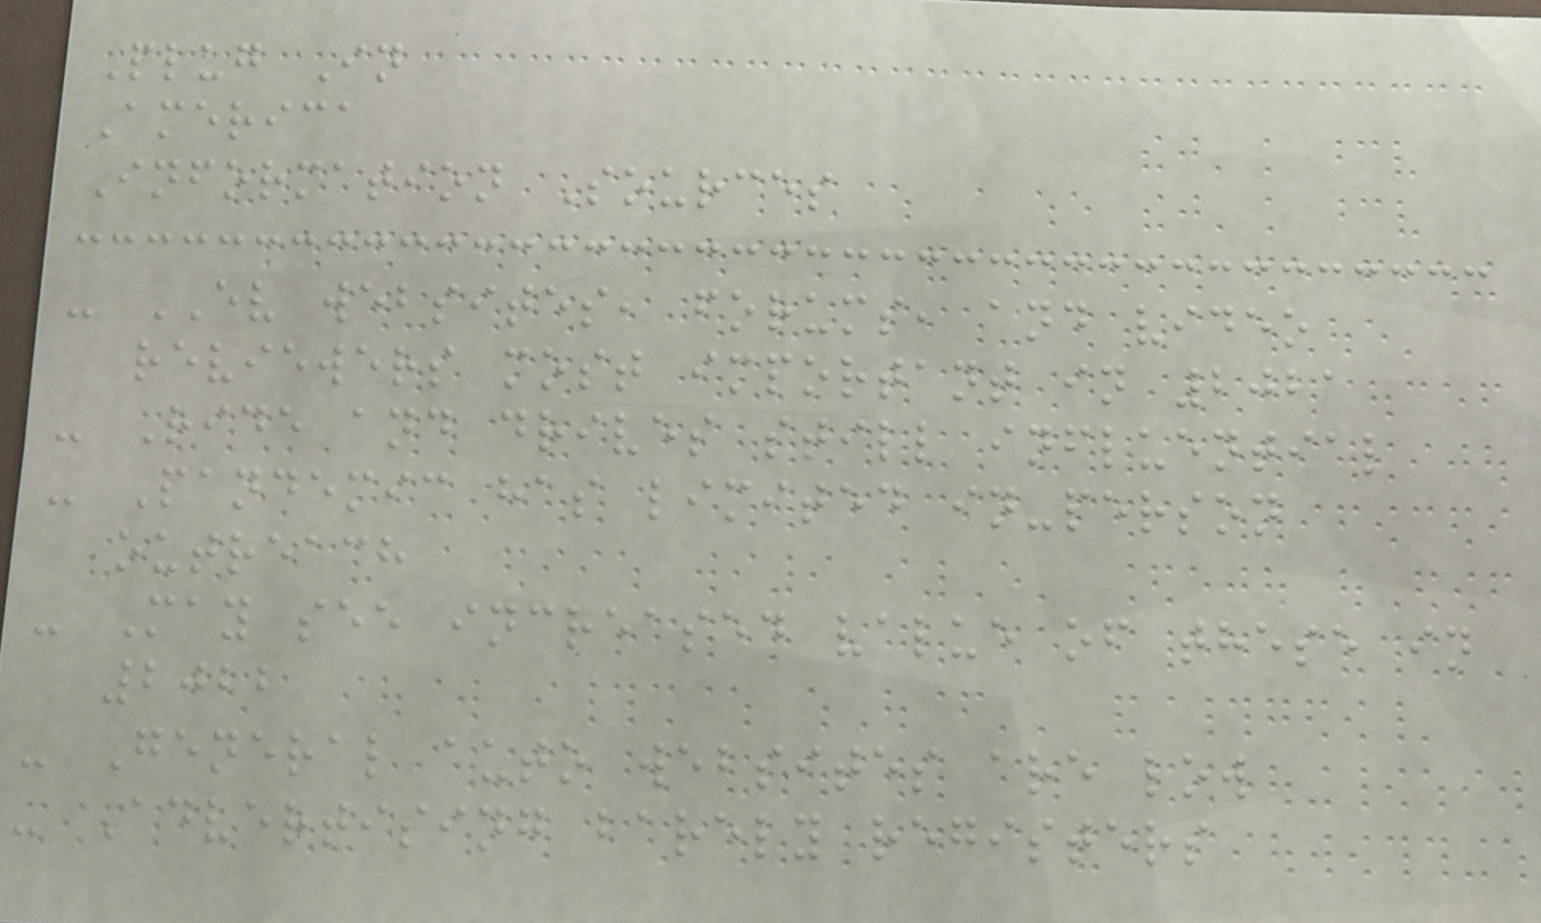Plug In
America
Information Sources
- EV websites, forums, and video
reviewers most important in 2021
- Ride and drives still influential
- Pandemic has limited in-person
outreach
- May see increased value of these in
2022
- General auto websites are low
- Advertising barely registers
